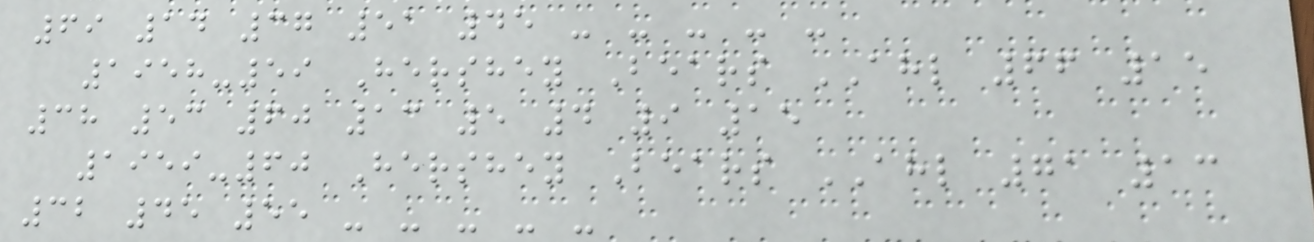69 14 37 51 45 - - - - -
1958-59 Hershey Bears AHL 66 15
38 53 60 13 5 4 9 15
1959-60 Hershey Bears AHL 71 13
32 45 55 - - - - -
